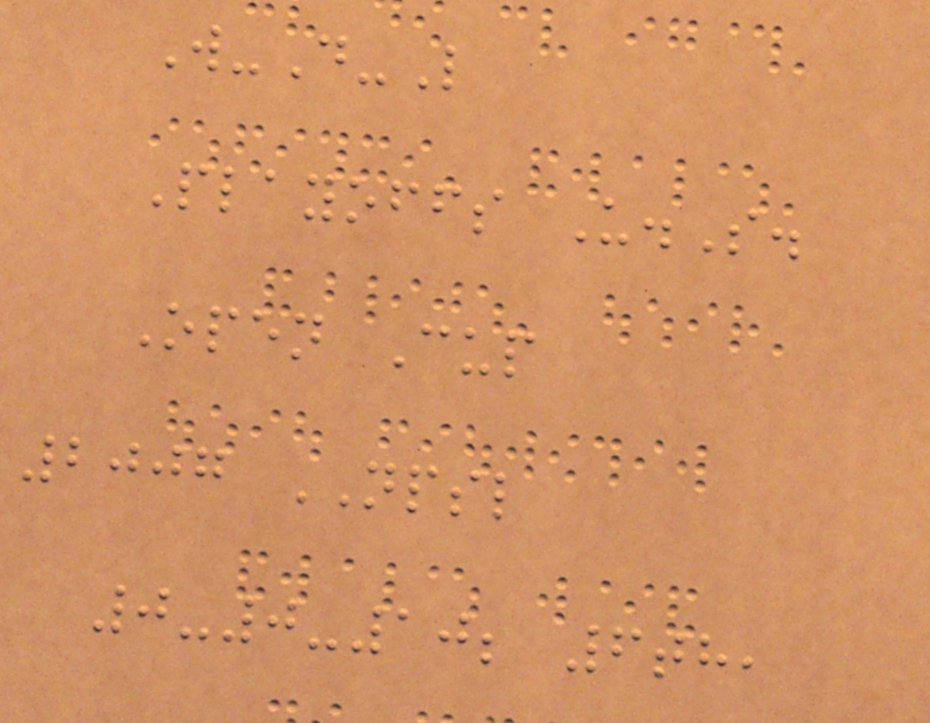W-D-L
Playoffs U.S.
Open Cup
2007 NPSL
0-0-10; 6th,
